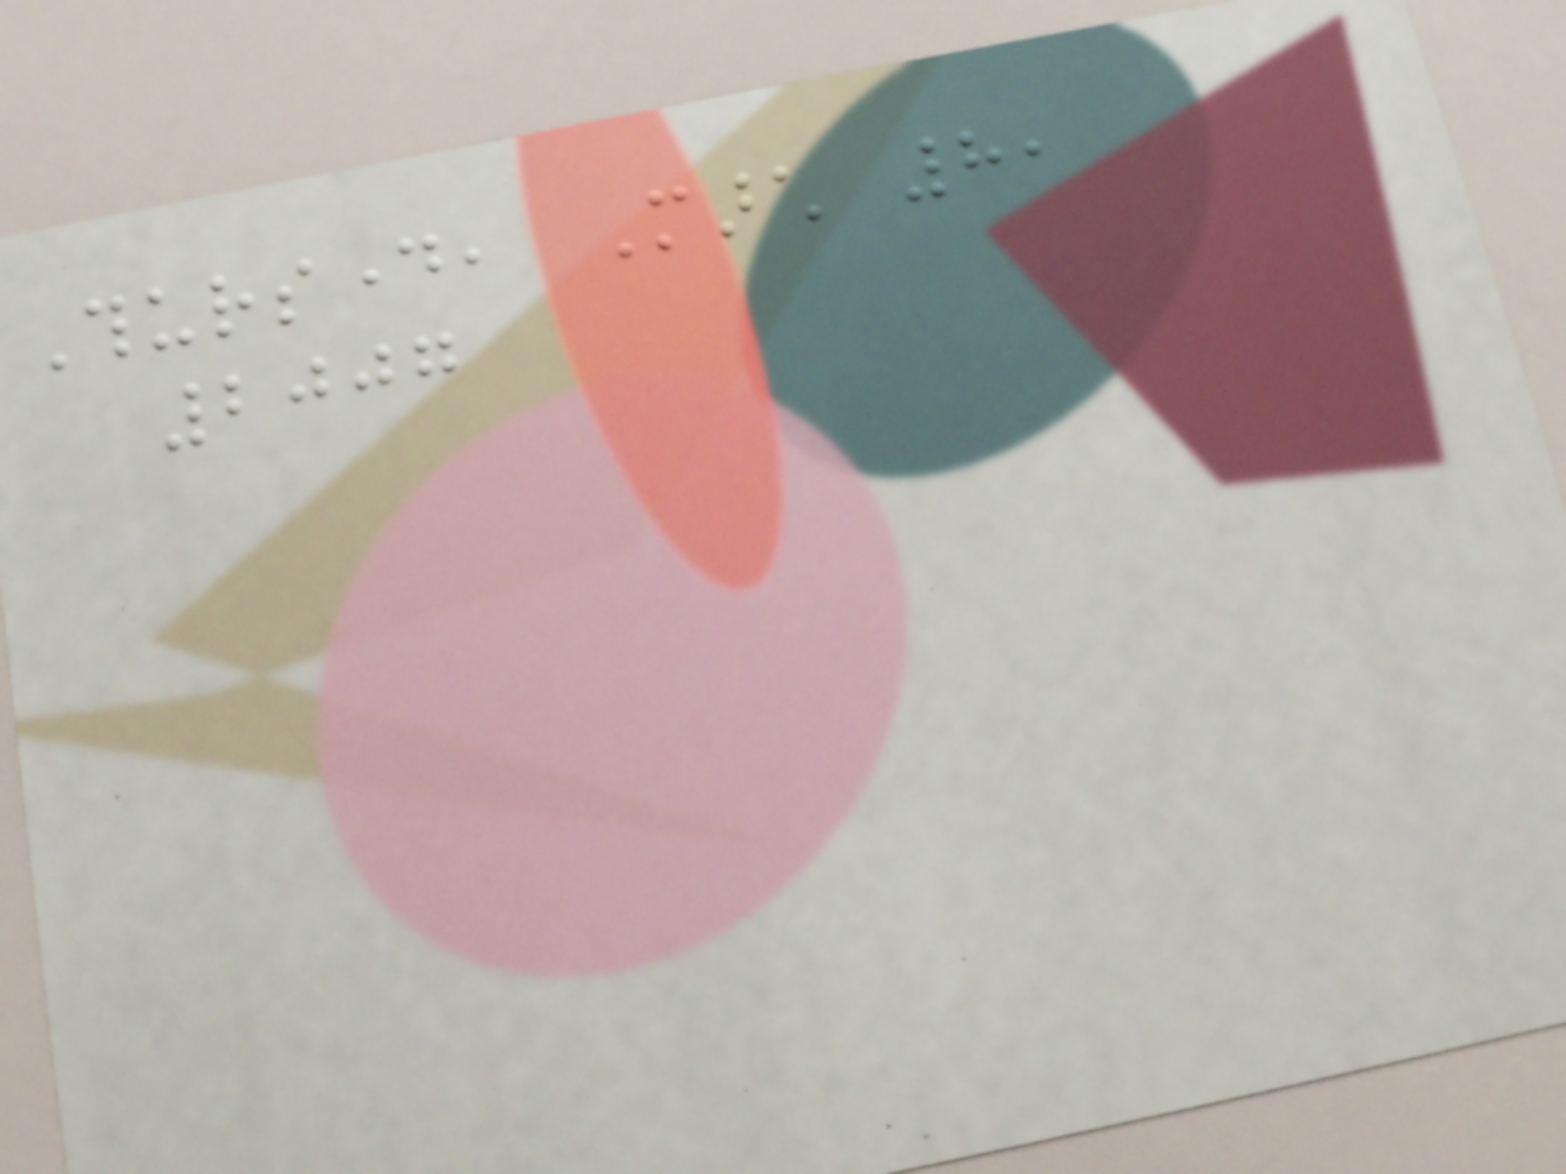Thursday, March 8,
2007
